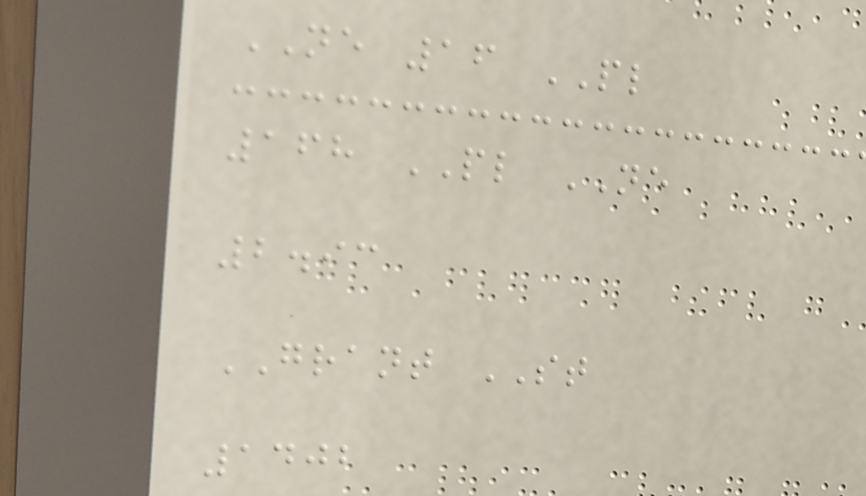NE 16 PL
168 PL NE
2.93
GRANT ST
1402
